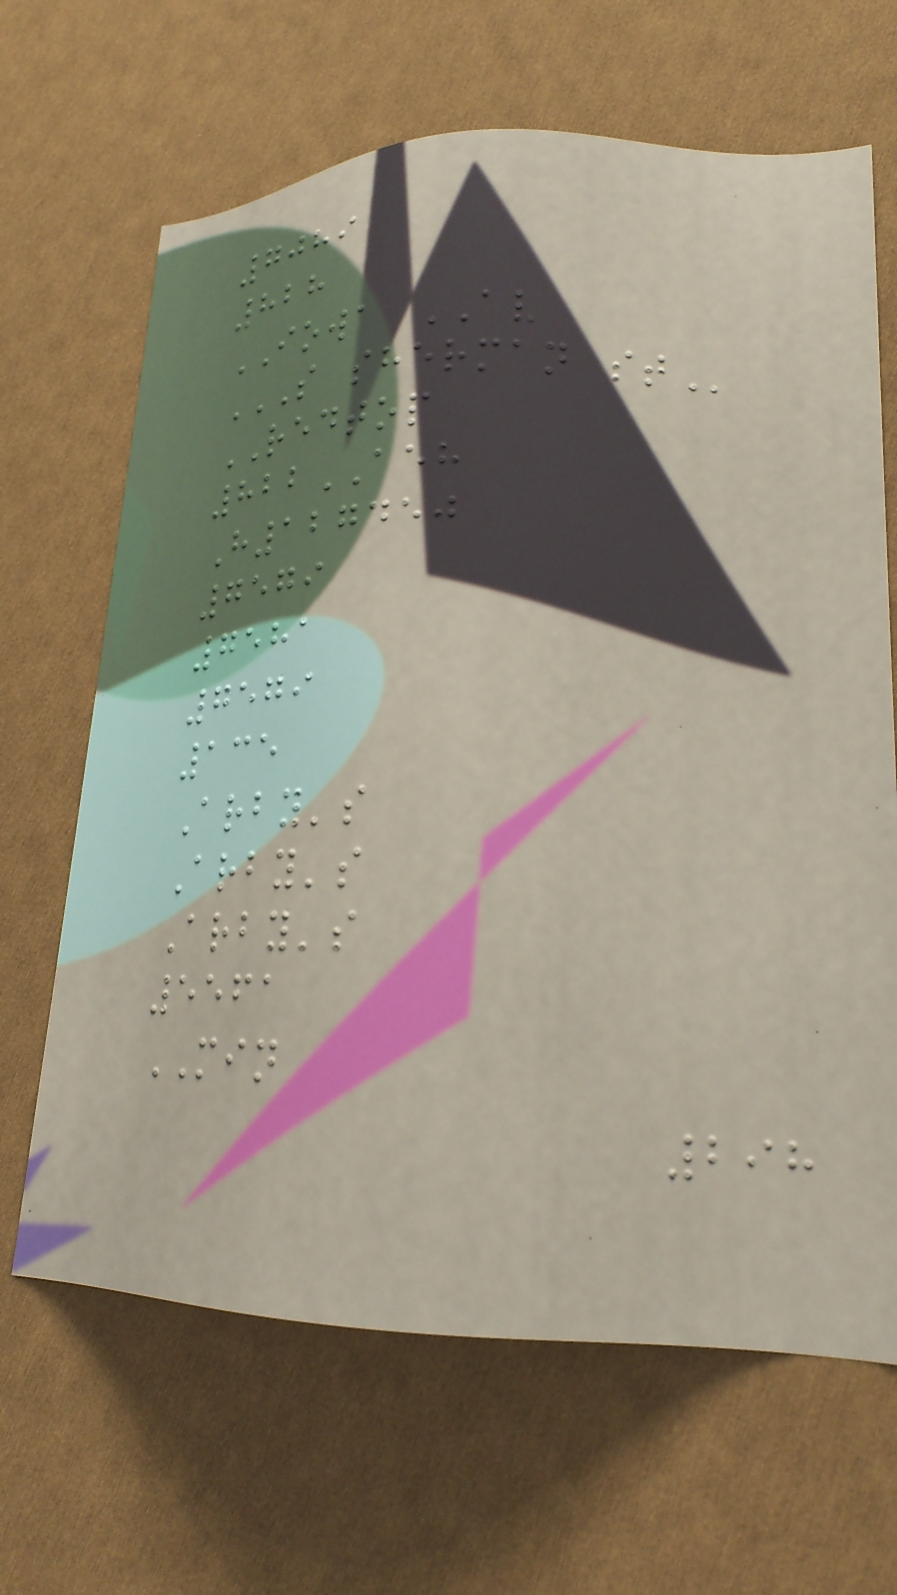7089
828
IOWA AV
S SHERMAN ST
REDTOP
822AEH
H127450
7579
7581
7579
135
Arby's
Arby's
Arby's
5561
MIN
298
